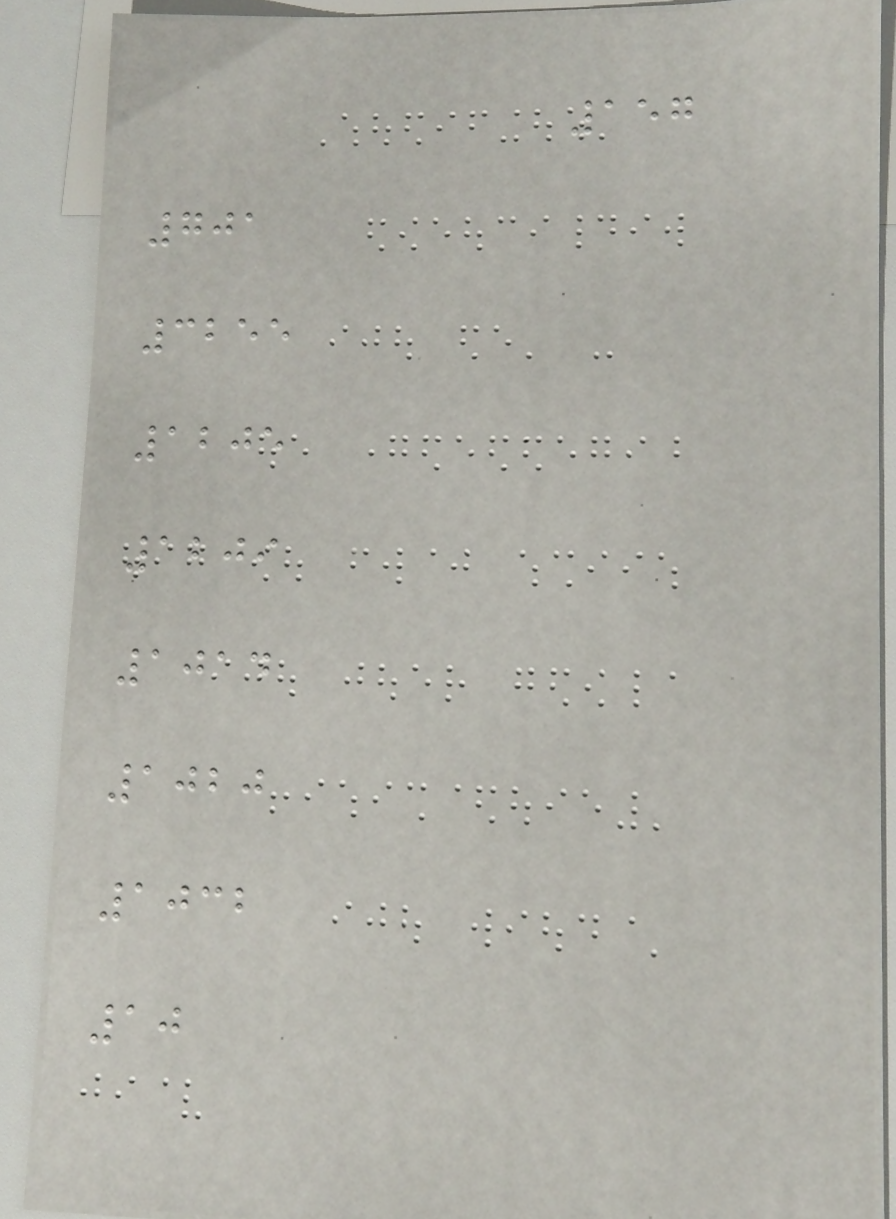157
701
3255
1205
1209
1014
1020
1032
10
